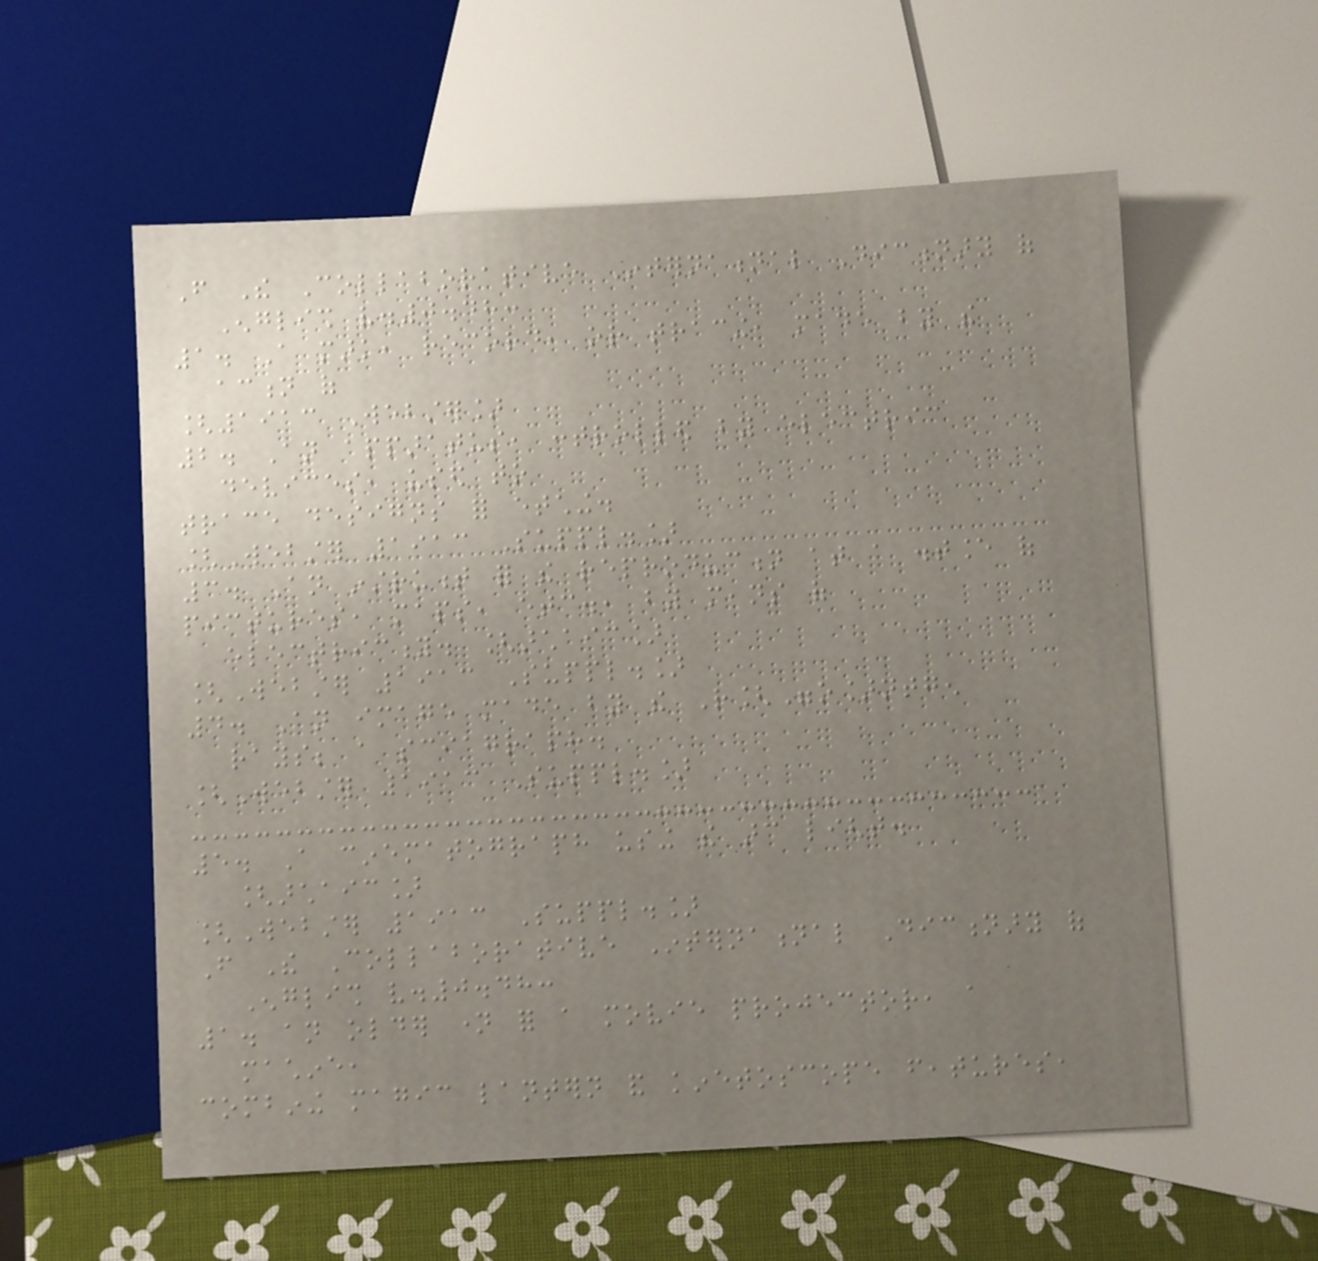From The Collaborative International Dictionary of
English v.0.48:
1. A mark, record, or tracing, made by the
action of
[1913 Webster]
2. An apparatus, controlled by electric
devices, used to
trace designs for etching.
[Webster 1913 Suppl.]
3. An instrument for the reproduction at a distance of
pictures, maps, etc., by means of
electricity. [archaic]
[Webster 1913 Suppl.]
4. An image made by the R["o]ntgen
rays; a sciagraph.
[Webster 1913 Suppl.]
5. A cinematograph using the arc light.
[archaic]
[Webster 1913 Suppl.]
From The Collaborative International Dictionary of
English v.0.48:
1. an older name for a movie projector, a
machine,
combining magic lantern and kinetoscope features,
